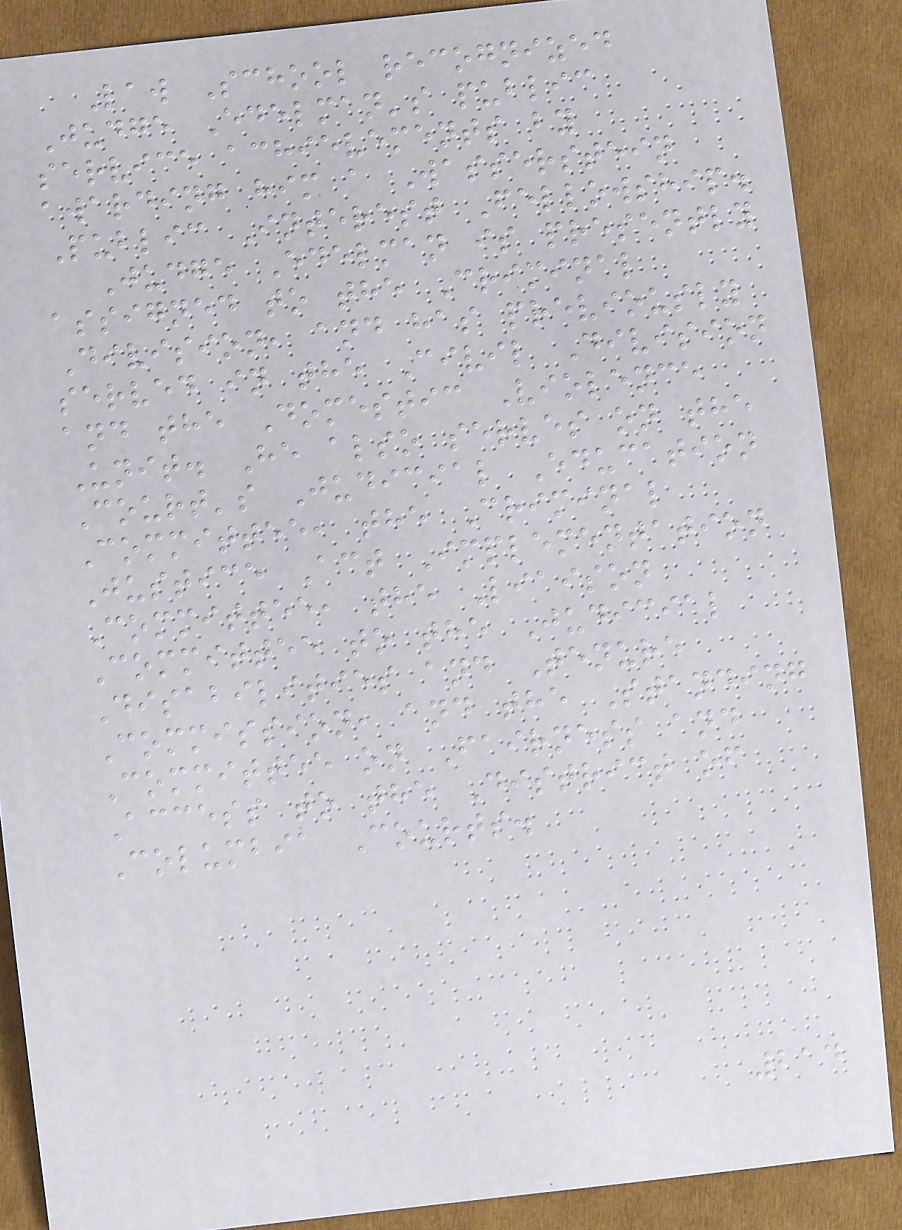Law School recognized
Judge Edelman's public
service achievements by
awarding him a Wasserstein
Public Interest Fellowship.
Judge Edelman is presently
assigned to the Criminal
Division, and has previously
served in the Civil Division
and the Domestic Violence
Unit. He also serves on the
Court's Judicial Education
Committee, the Criminal
Justice Act Implementation
Committee, the Liaison
Committee to the Judicial
Disabilities and Tenure
Commission, and the Standing
Committee on Fairness and
Access to the District of
Columbia Courts.
214
